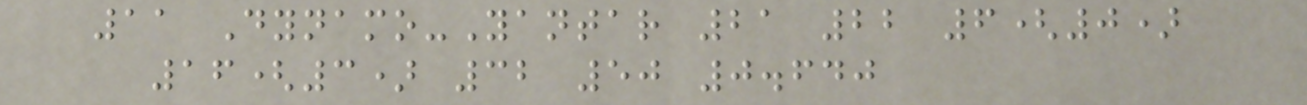11 Dynamo-Yantar 21 22 6(0)
16(3) 32 50 0.640
